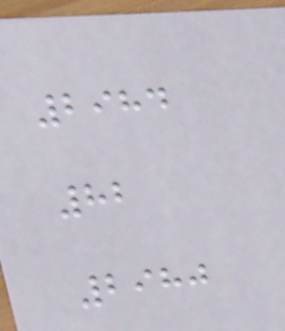2984
82
2980
